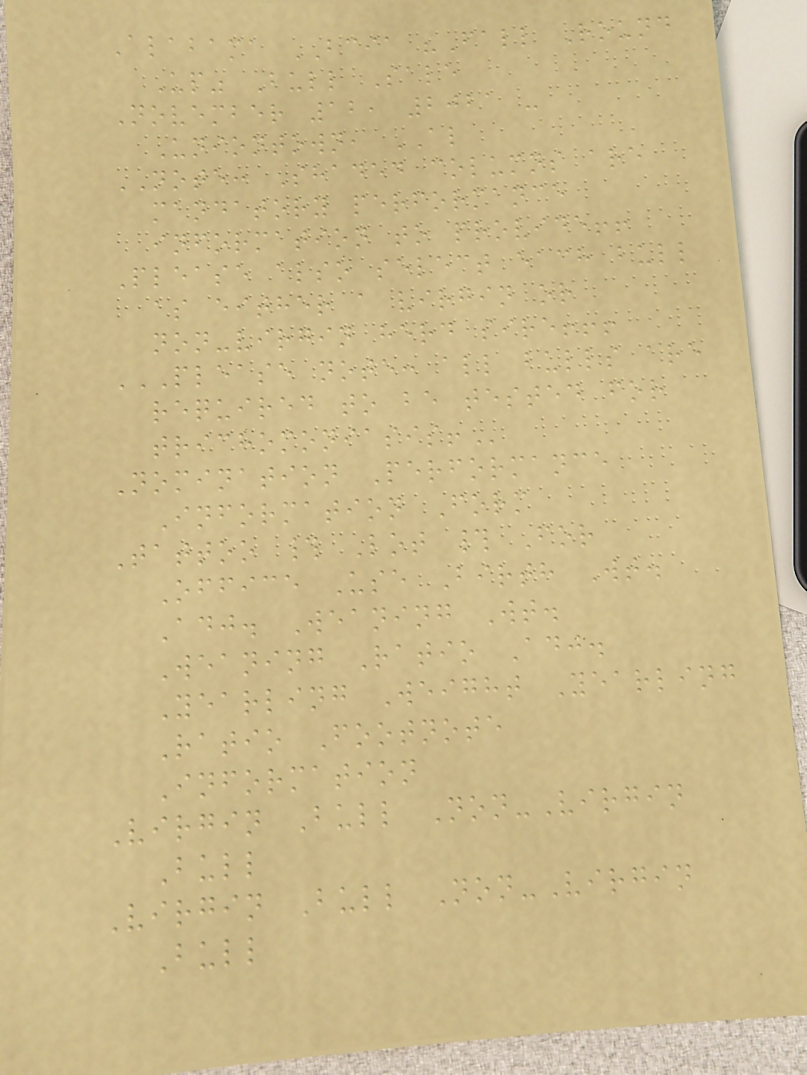Alabama BCIA "Fall Round
Up" Bull Sale
November 12, 2021 -
Uniontown, AL
NOTE: Shaded columns are
mandatory performance
information to provide!!
Please also select each bull
as either a virgin or
non-virgin herd sire!!!
PLEASE NOTE: ALL BULLS ARE
REQUIRED TO BE TESTED FOR
TRICHOMONIASIS!
Nomination Performance
Information Form
Tattoo # Lot # For
Office Use Birth Wt.
Adj. Weaning Wt.
Weaning Ratio Adj.
Yearling Weight Yearling
Ratio Footnote
Information
Virgin Bull Non-Virgin
Bull
Virgin Bull Non-Virgin
Bull
